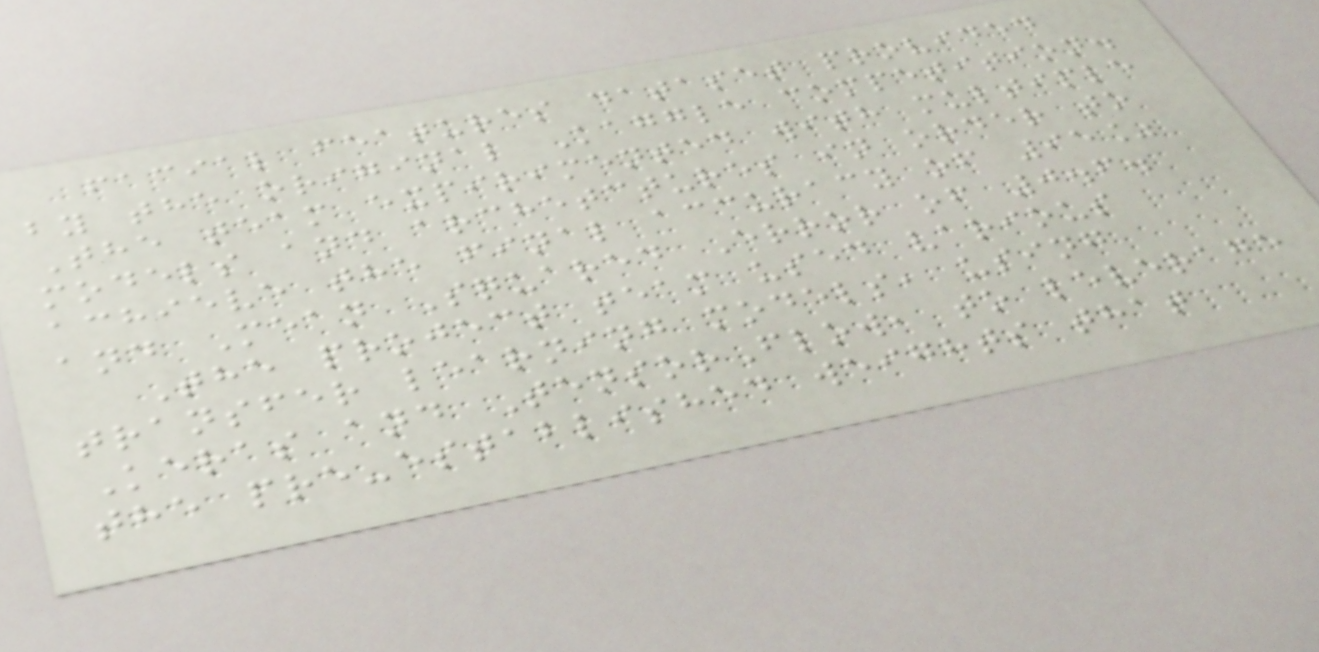facial features dataset provided
by the original Kaggle competition.
The team expirimented with multiple
models and archetctures in order to
achieve the final accuracy of 95%
and Mean Squared Error of 0.6.
The project team used various
transfer learning models, using
Keras and TensorFlow, to leverage
the pre-established weights that
